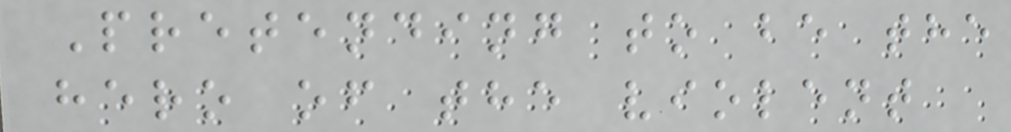Pretending to be the
hero of the violent
